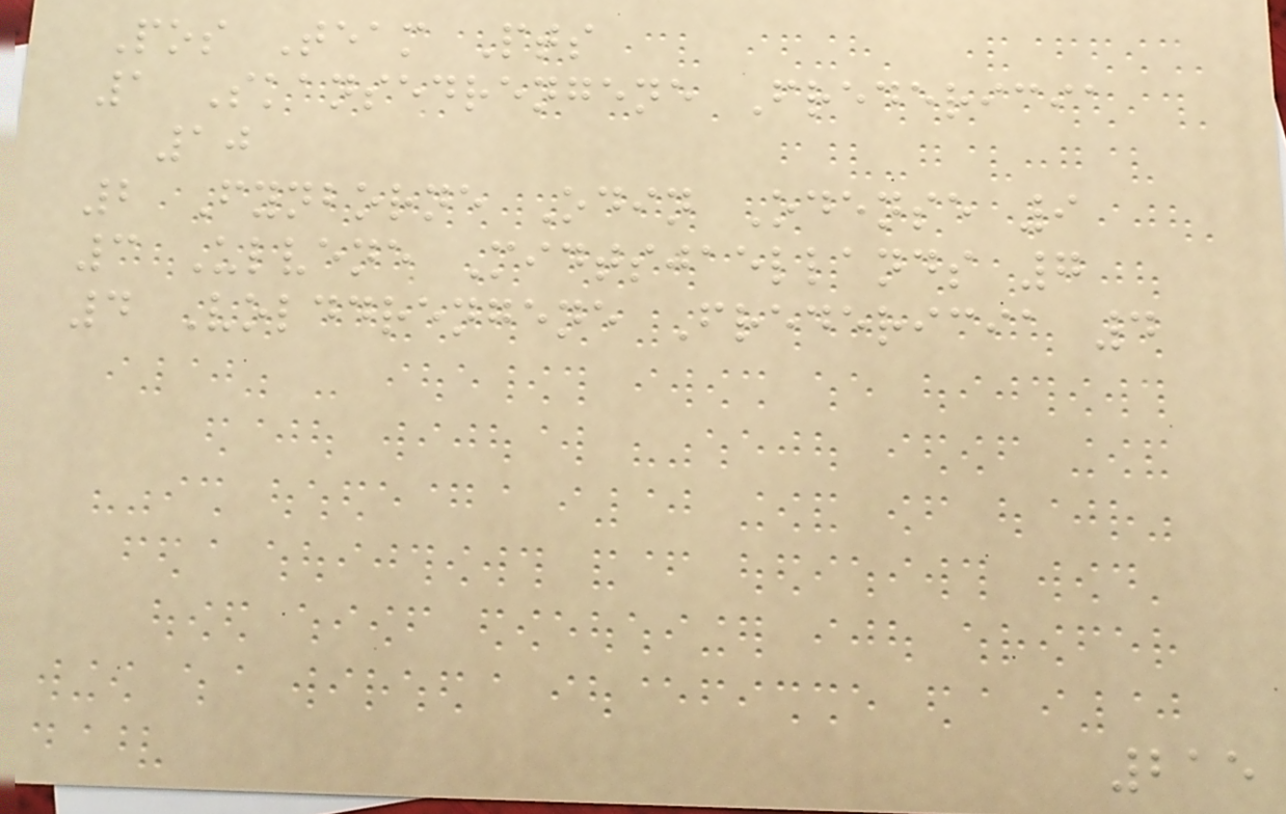Pos Team Pts
1 Skansedrengene Fredericia
10
2 Fynborne Odin Odense 9
3 Ulvene Midtsjaellands 7
4 Volddrengene Fredericia 4
215
